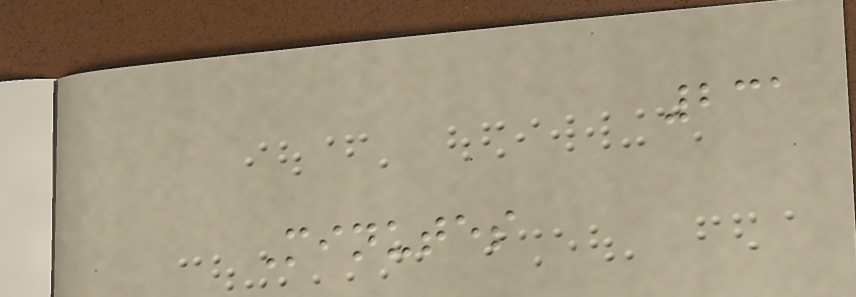231
Minutes
